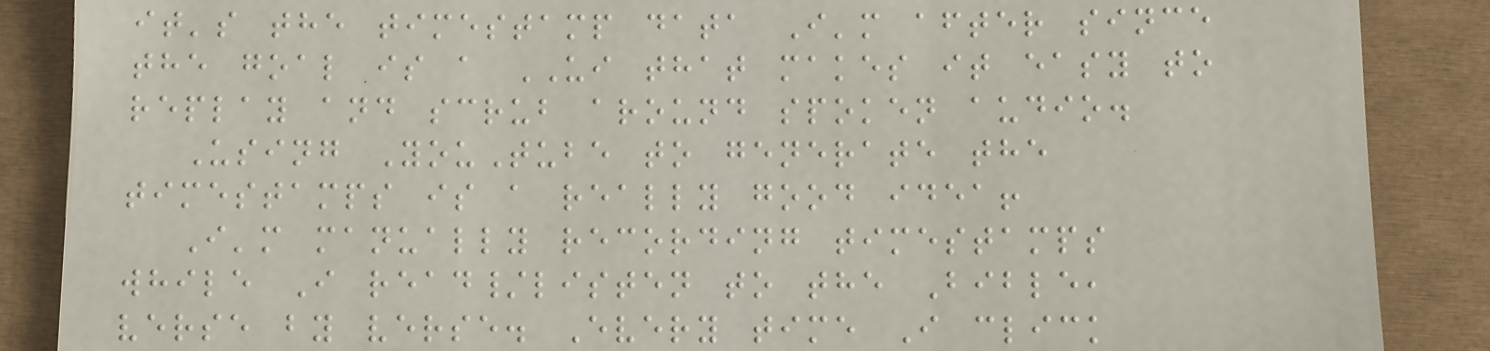it's the timestamp data I'm after since
the goal is a UI that makes it easy to
replay and scrub around spoken audio.
Using YouTube to generate the
timestamps is a really good idea!
I'm manually recording timestamps
while I read/listen to the Bible,
verse by verse. Every time I click
